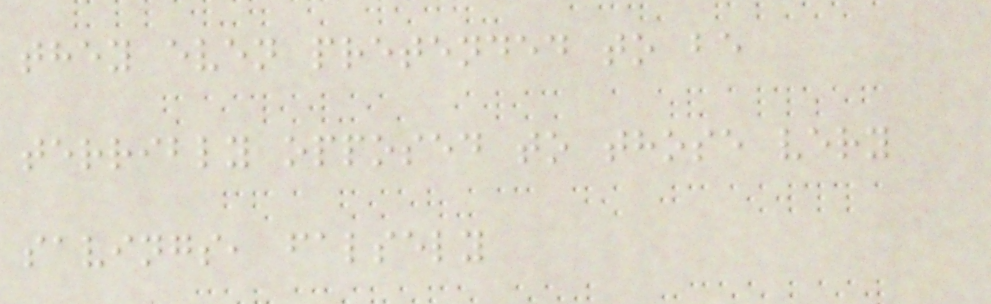they even pretended to be
terribly opposed to those very
savings, falsely
